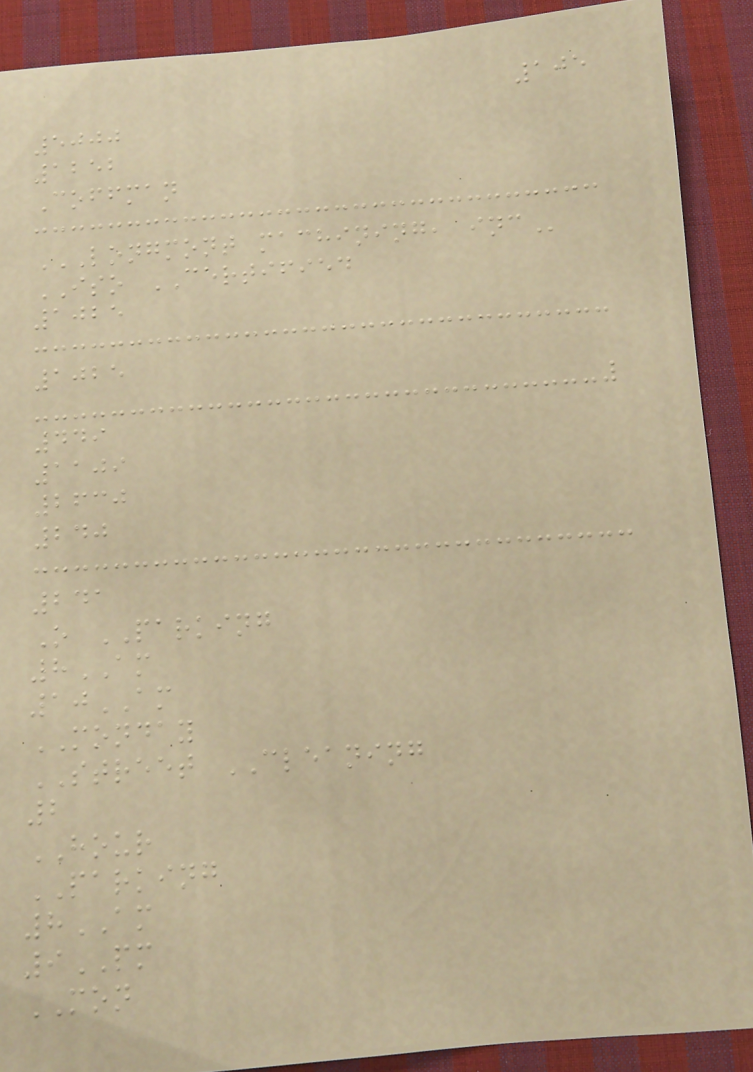105
5000
1252
Coffman
LONGMONT MACHINING, INC
ISO CERTIFIED
1025
1025
449
1109
2630
240
241
O PARKING
8AM
10AM
MONDAY
STREET CLEANING
2
HOUR
PARKING
8AM
9PM
MON
